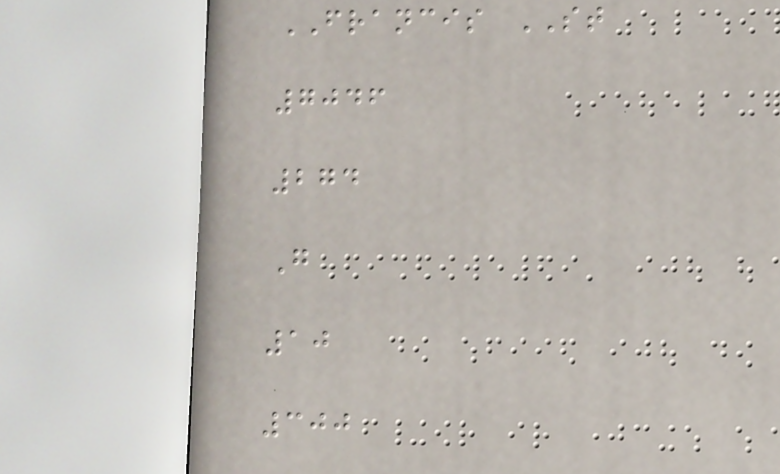FRANCIS ST
7046
274
G
10
300
